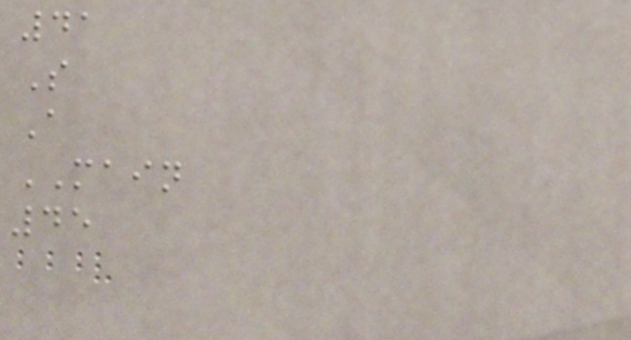41
S
A
MAIN
45
